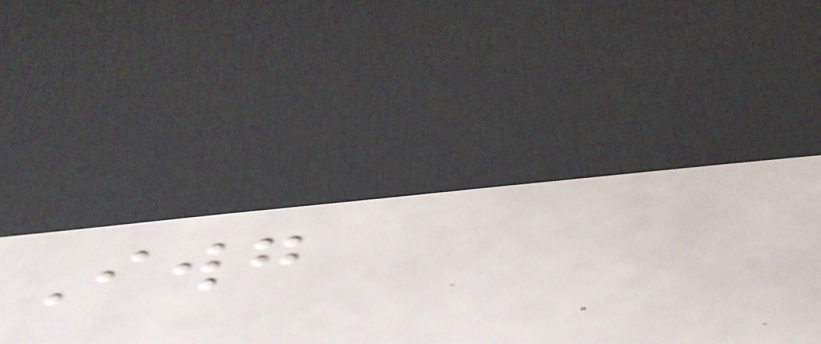Iwg
